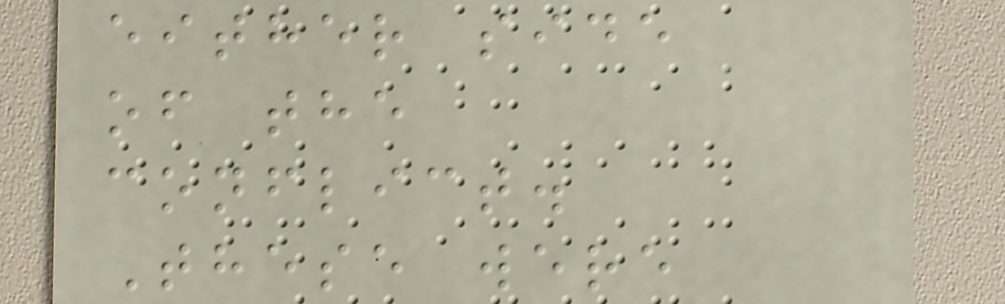either side
of the
conflict.
These were
